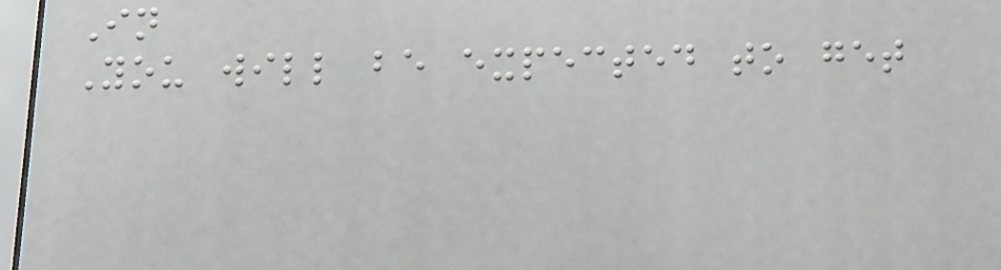In
You will be expected to get
